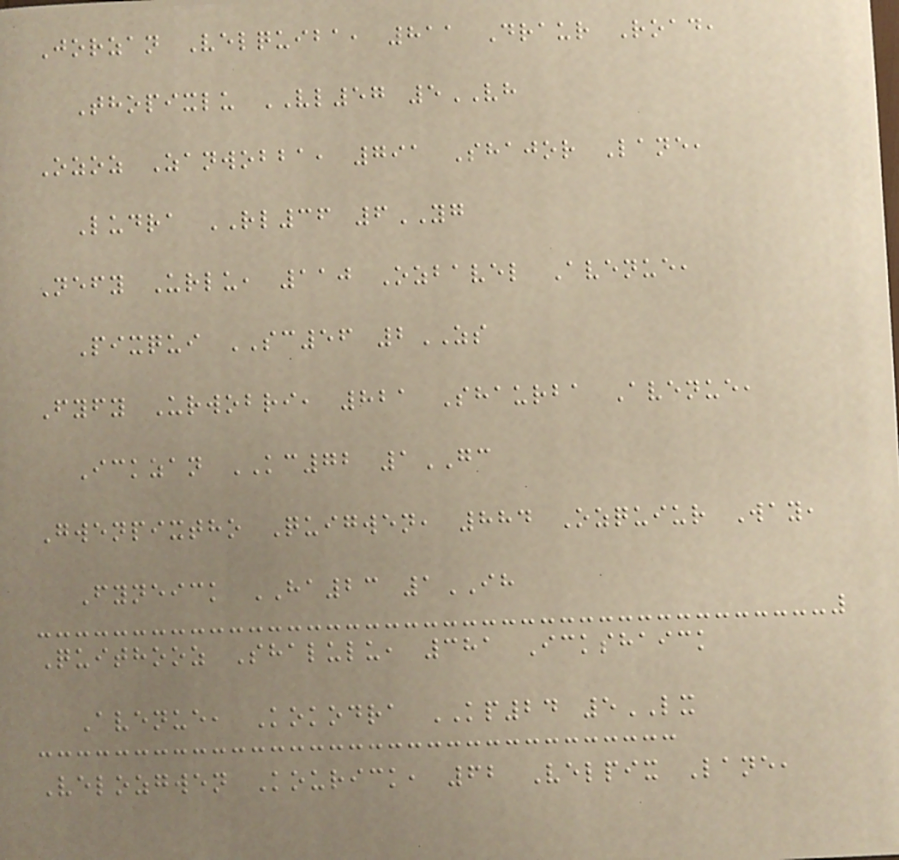Jorzan Velquiba, 811 Draur Road,
Thopixlu VL57 5VH
Ozoz Zanwobba, 791 Shajor Lane,
Ludra RL36 6YG
Nefy Urlu, 110 Ozbavel Avenue,
Pixqui SC56 2ZS
Fyfy Urwobri, 821 Shaurba Avenue,
Ickzan KC72 1GC
Gwenpixtho Quigwen, 884 Ozquiur Way,
Fyneick HA23 1IH
Quithooz Shalulu, 381 Ickshaick
Avenue, Kokodra KP24 5LX
Velozgwen Kourick, 62 Velpix Lane,
